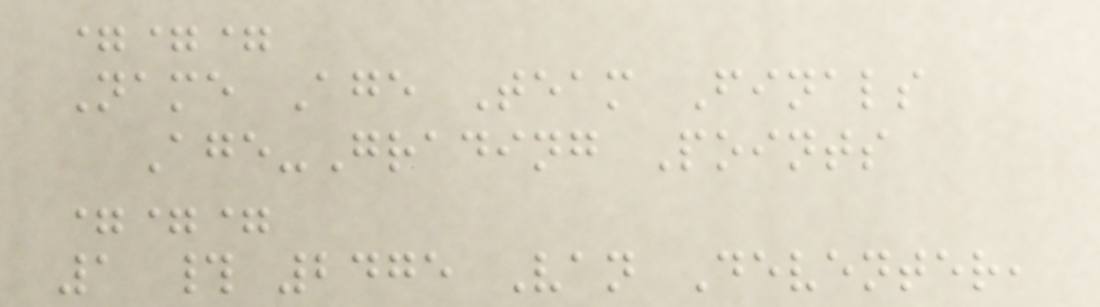===
Name Age Team Finals
Age-Grading Points
===
1 # 2475 Van Deventer,
